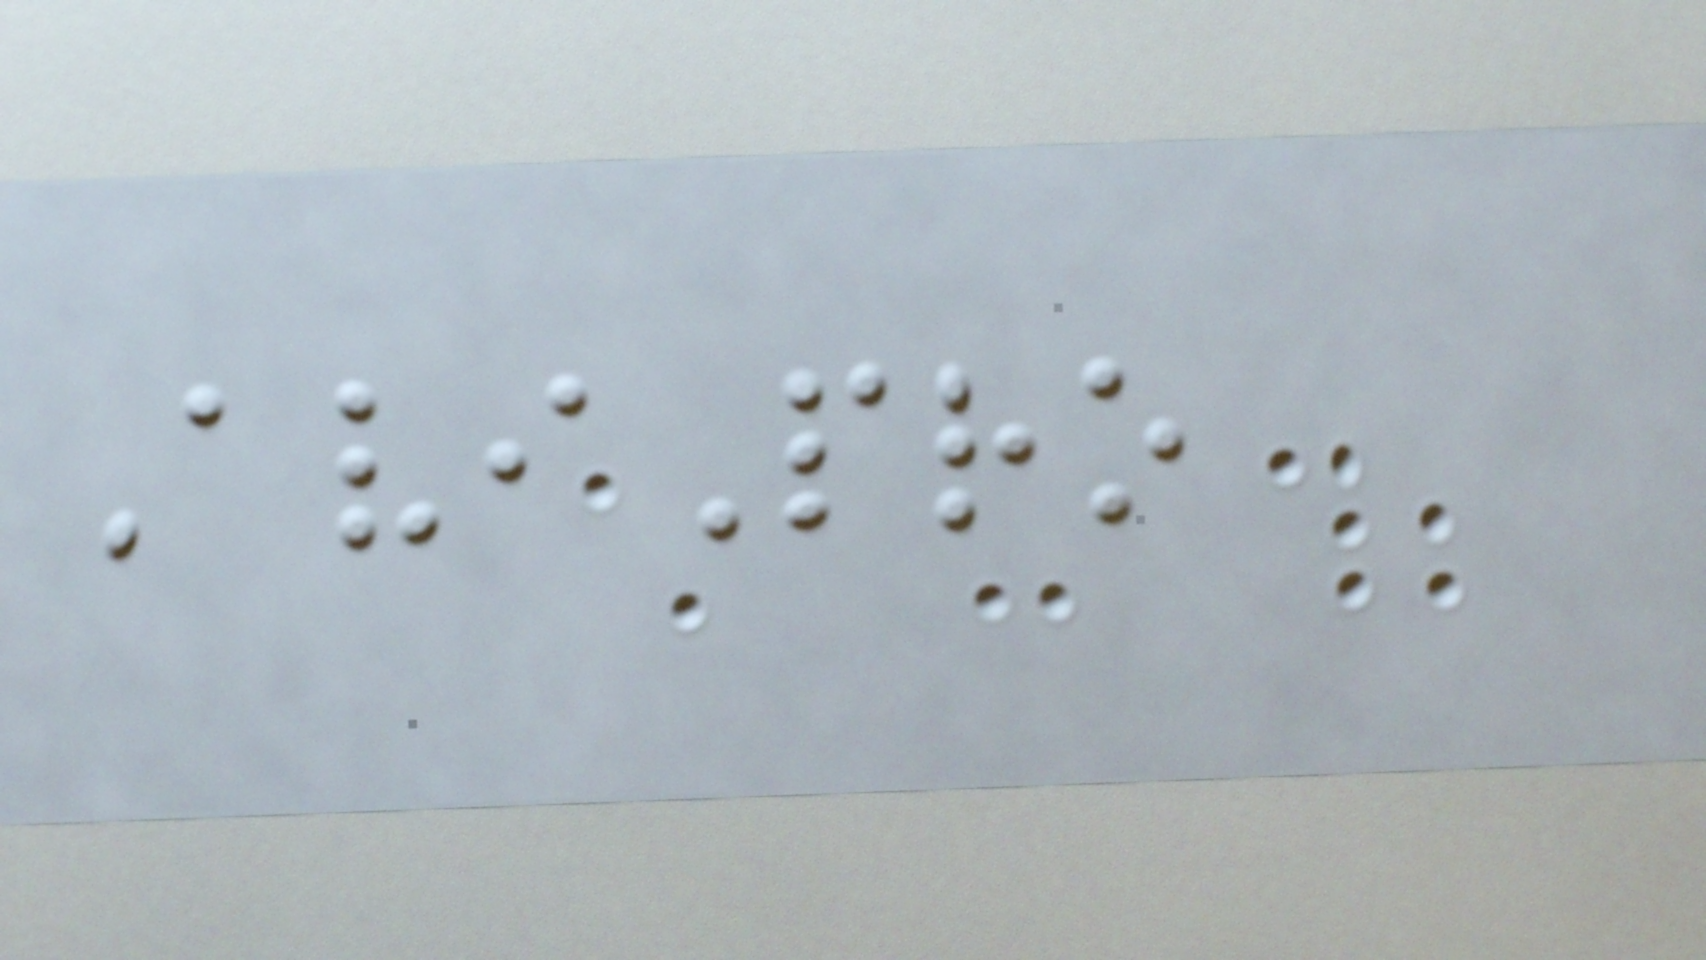AviPro
